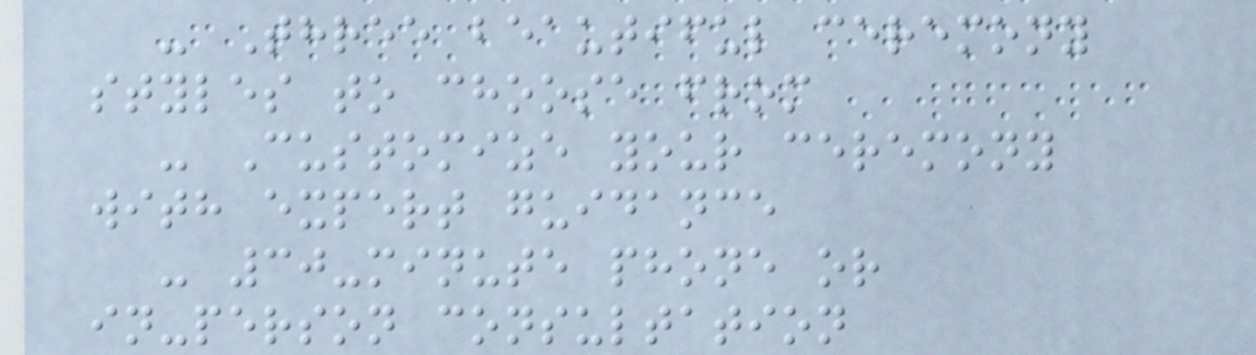- Three beautiful ceremony
styles to choose from
- Customize your ceremony
with expert guidance
- 30-minute phone or
in-person consultation
